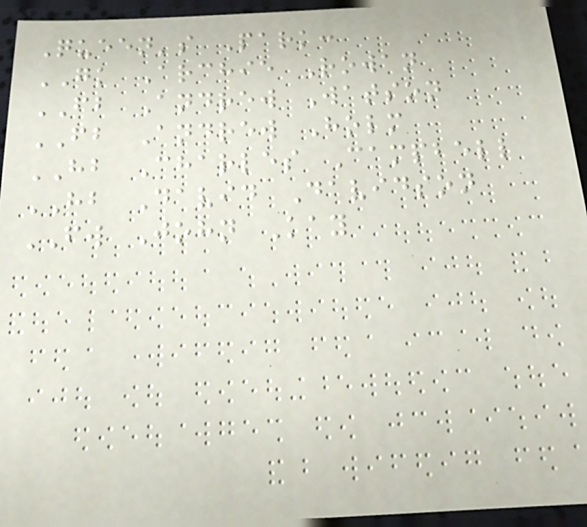Queen's Park:
GK Archie Rowan
FB Andrew Watson
FB Andrew Holm
HB Charles Campbell
HB David Davidson
FW John Kay
